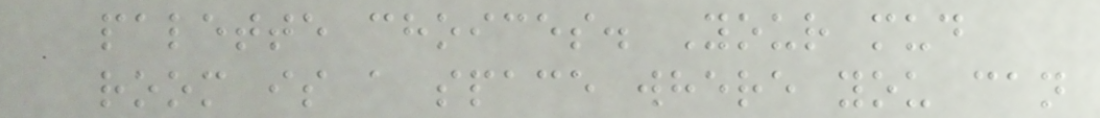palette choices. Your mud
room is a space where you can
